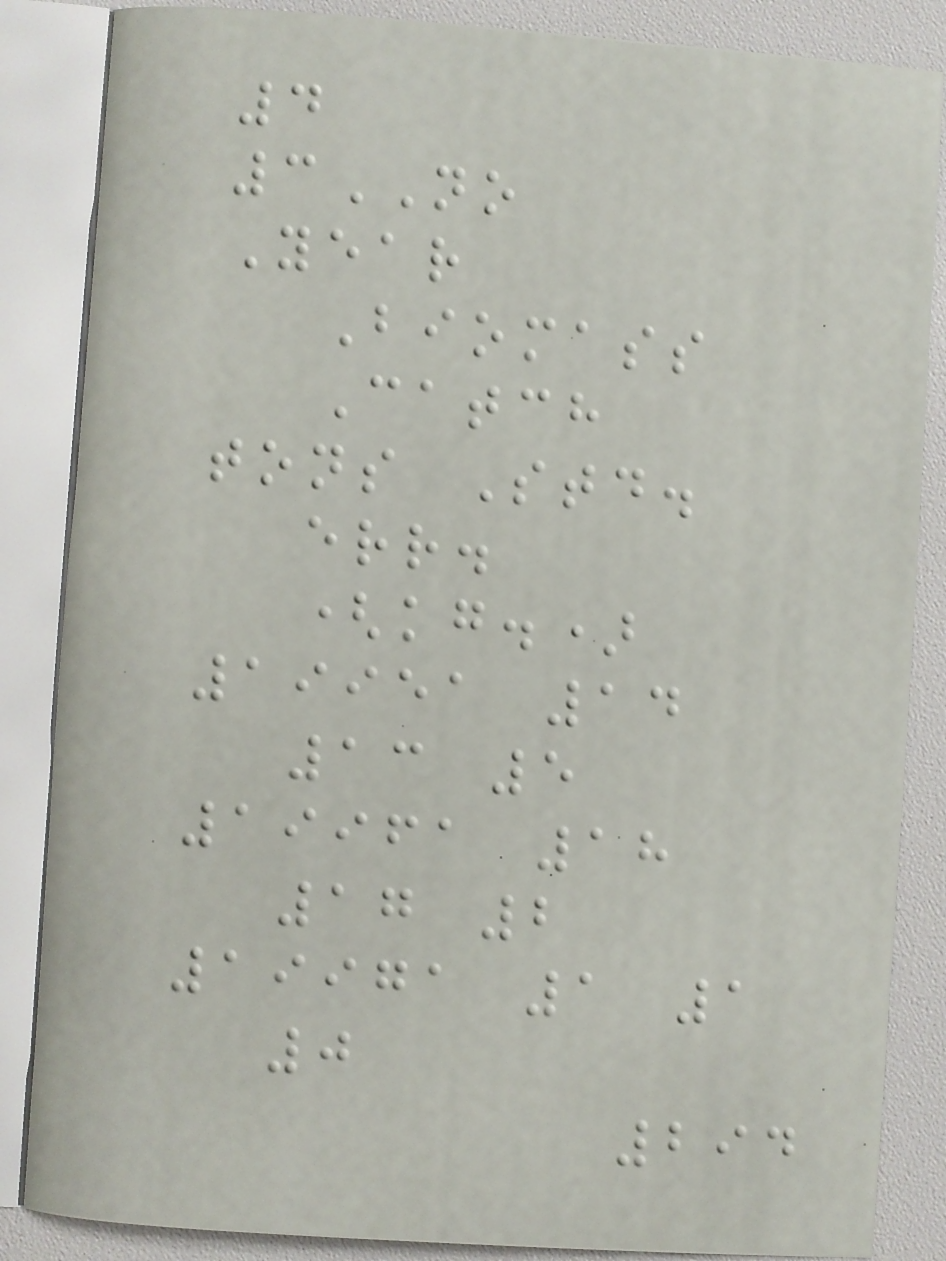4
3NO
Year
Biomass
Catch
tons Std.
err.
(kg.)
19951 14
13 5
19961 18
17 2
19971 1 1
0
294
